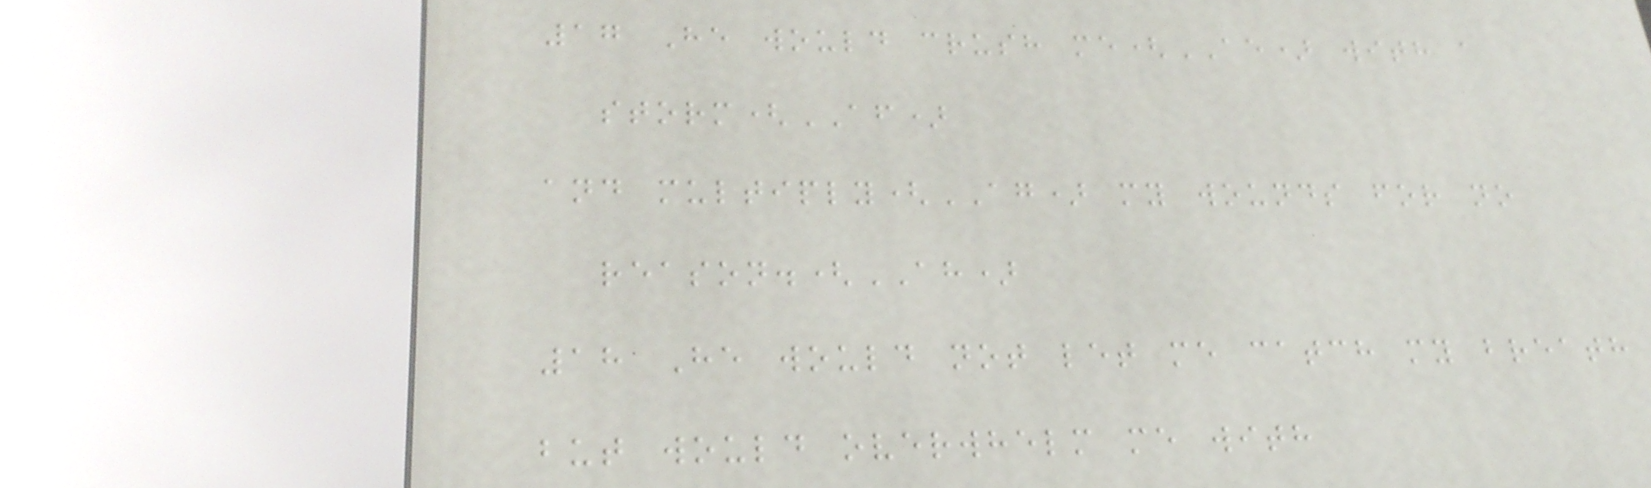17 He would crush me(AE) with a
storm(AF)
and multiply(AG) my wounds for no
reason.(AH)
18 He would not let me catch my breath
but would overwhelm me with
